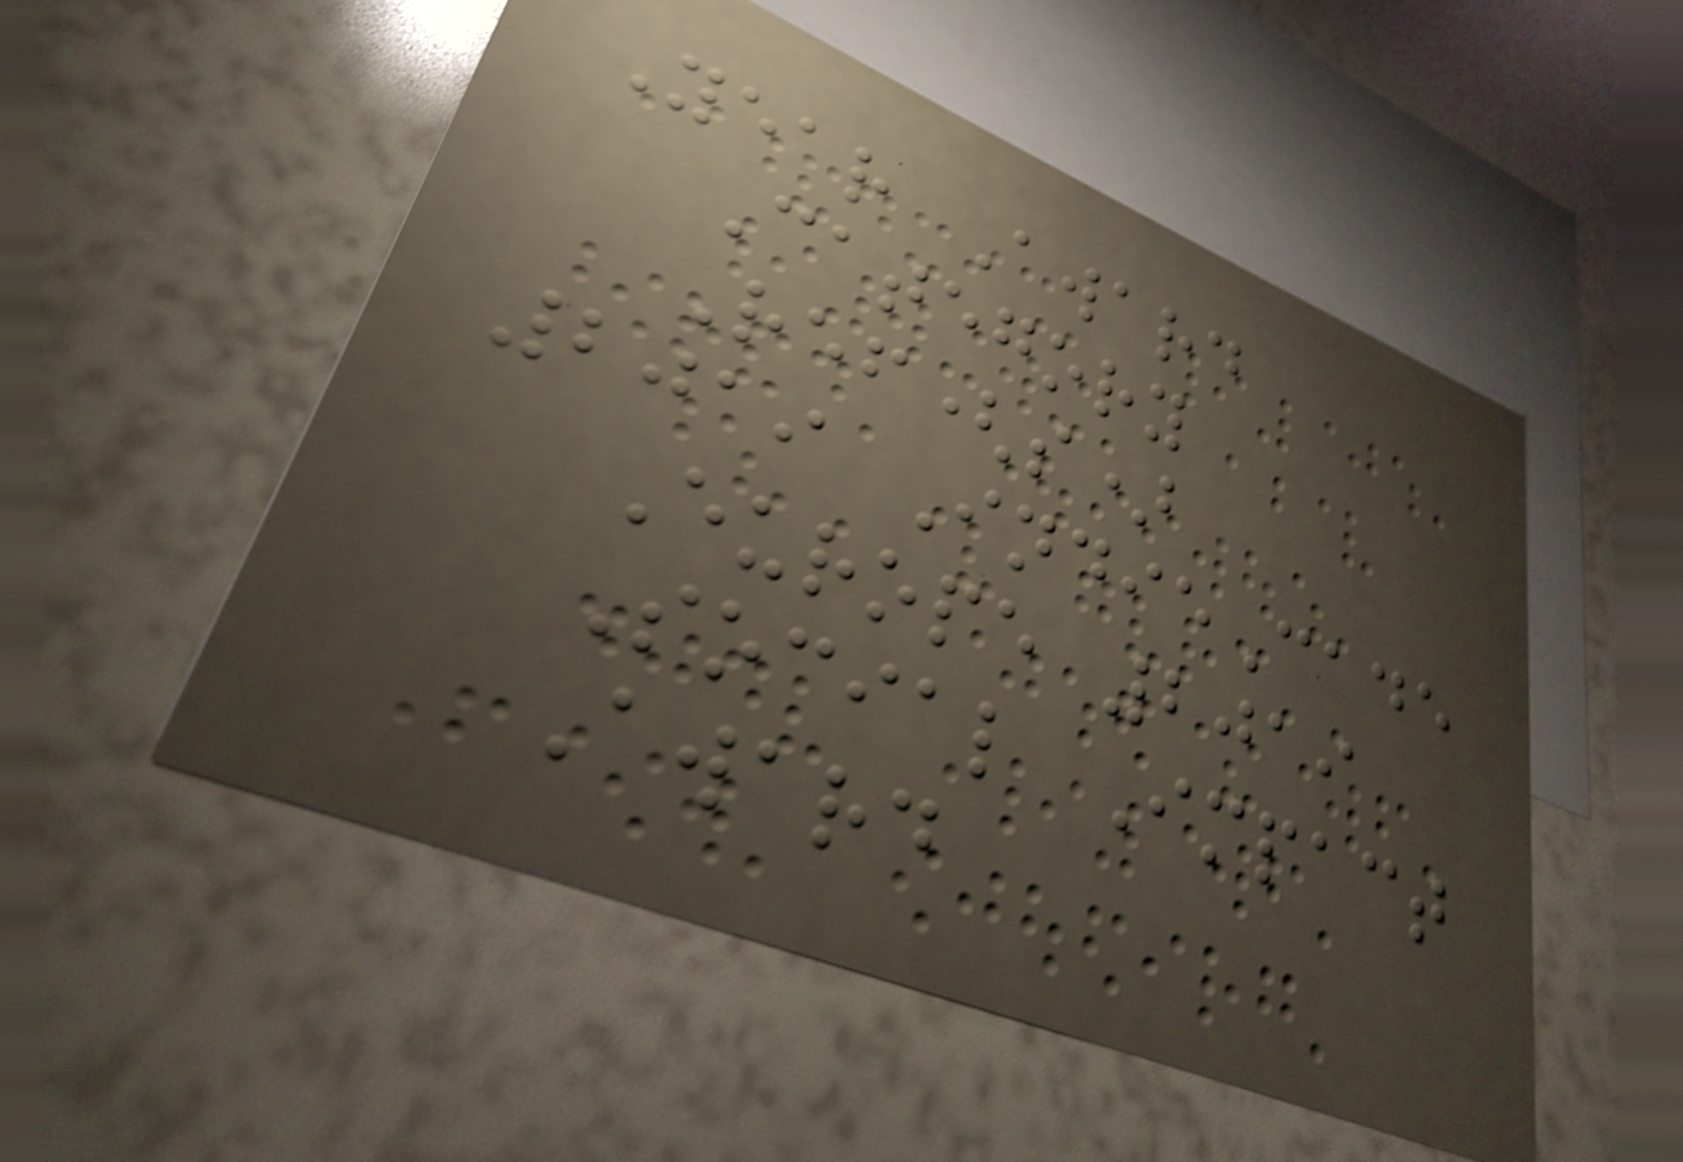Year Award
Category
Ref(s)
2019 IndieCade
Europe 2019
Social Impact
Award
